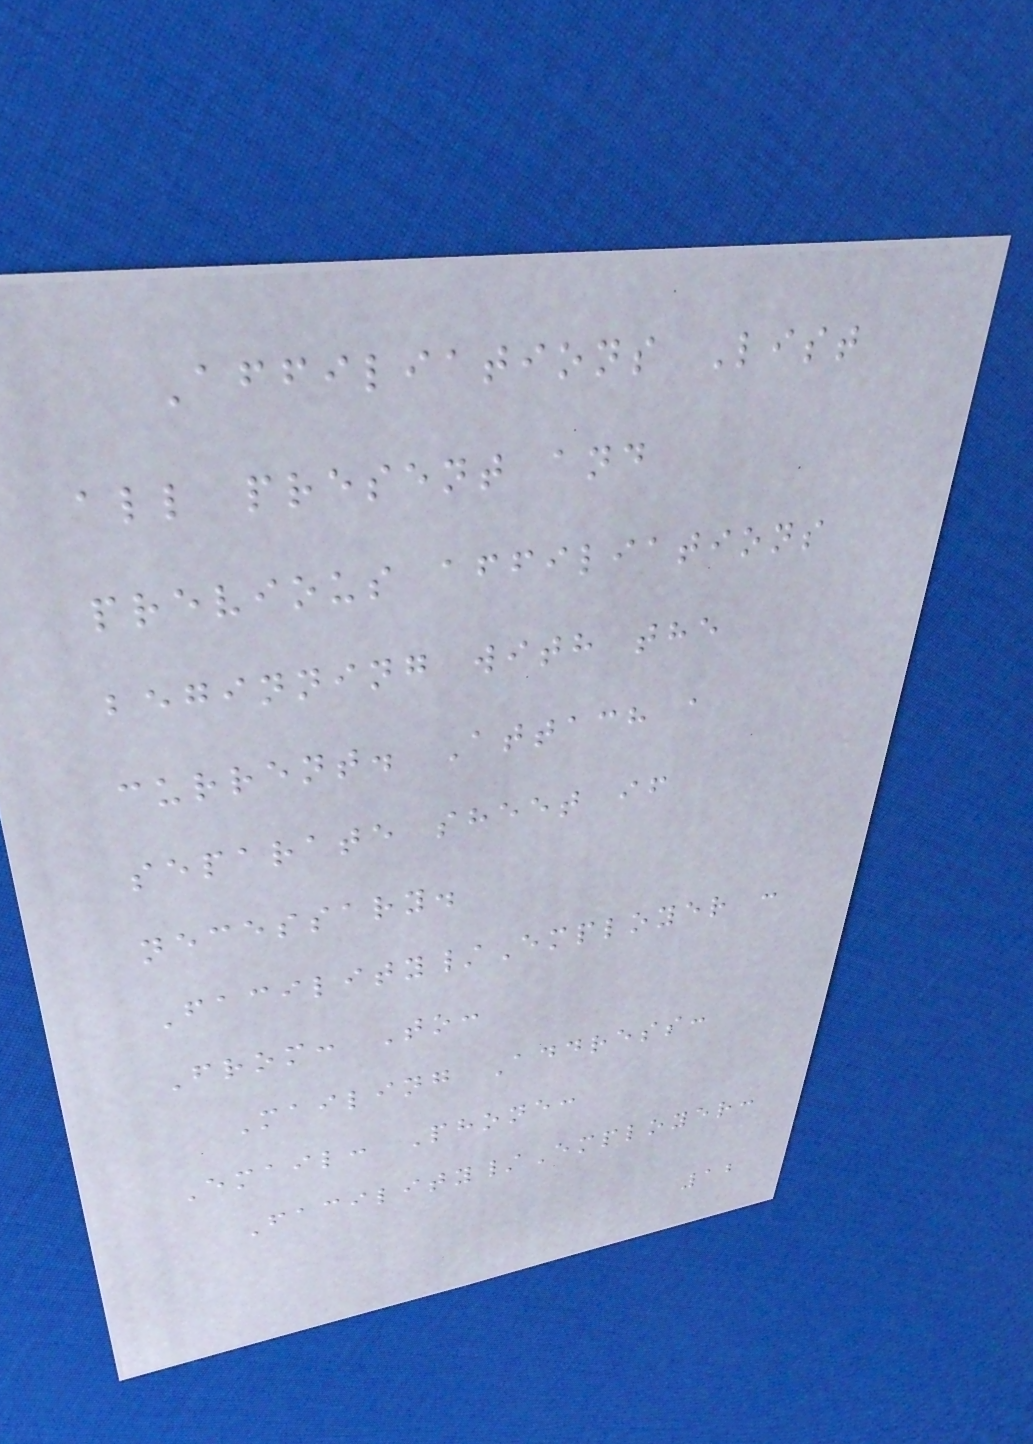Affiliations List
all present and
previous affiliations
beginning with the
current. Attach a
separate sheet if
necessary.
Facility/Employer :
From: To:
Mailing Address:
Email: Phone:
Facility/Employer:
12
